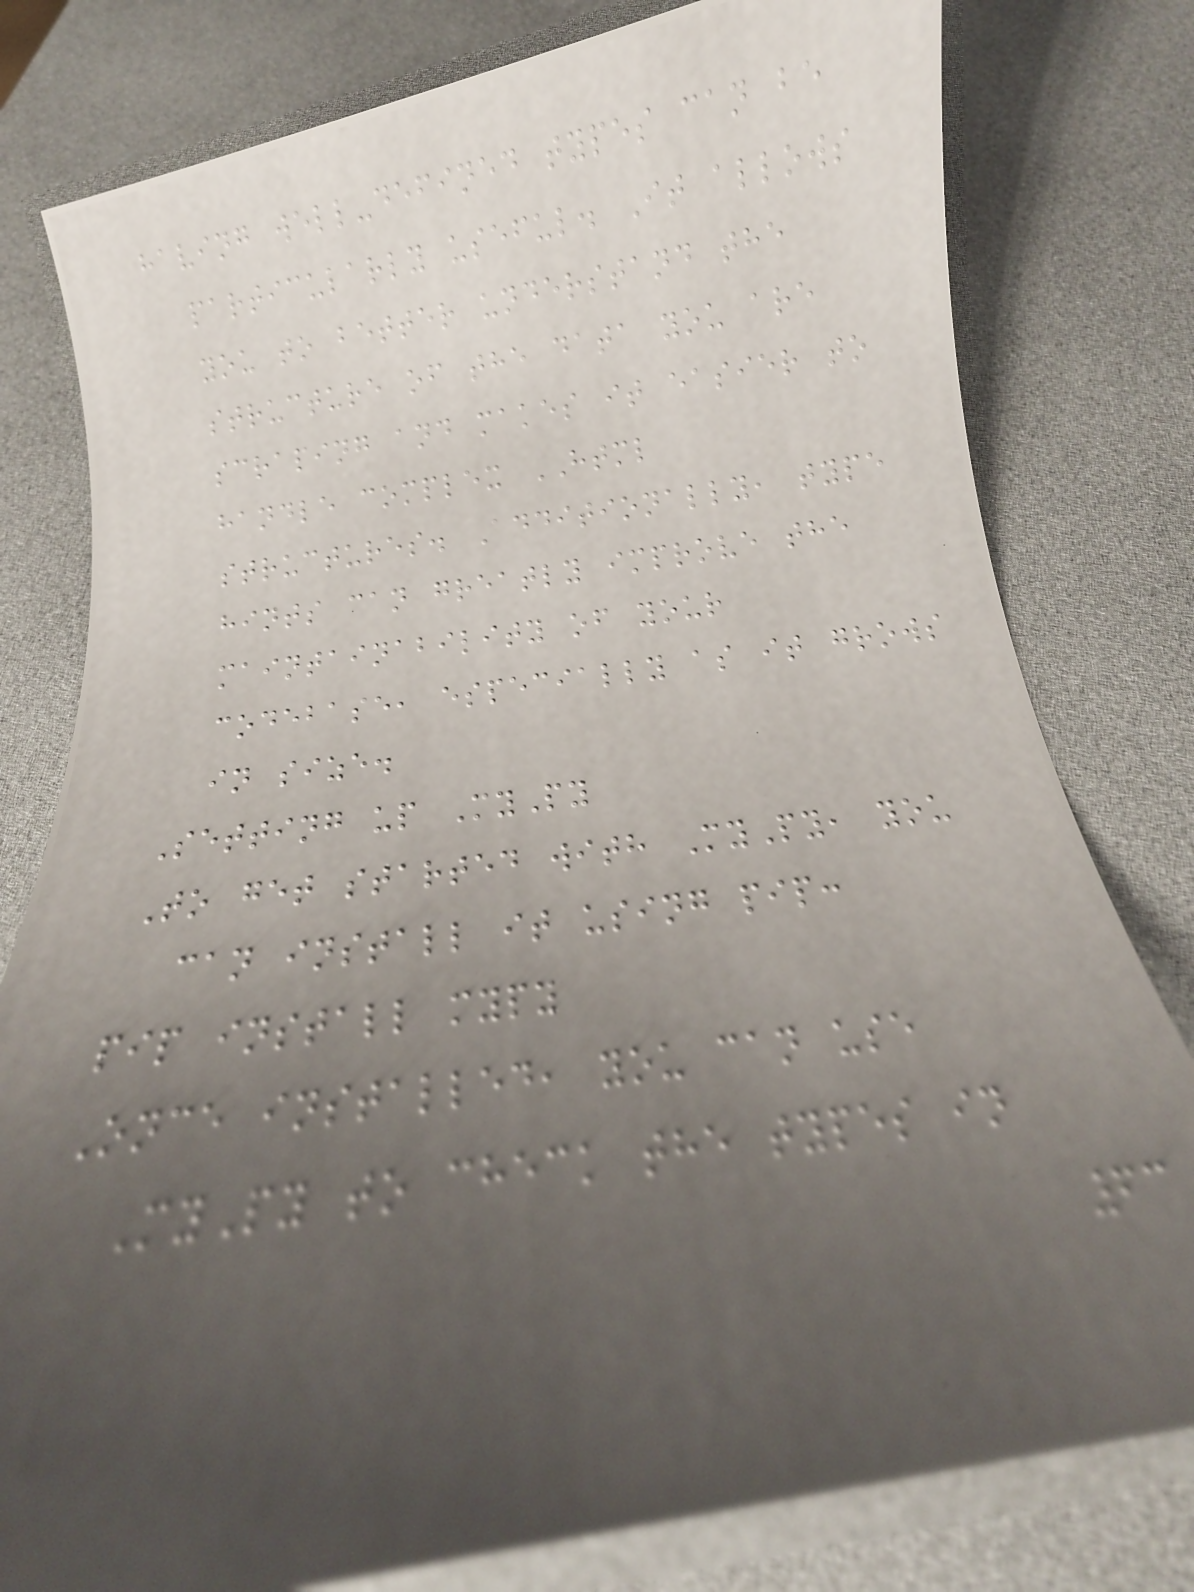having well-defined types can be
particularly useful. It allows
you to better understand the
structure of the data you are
scraping and makes it easier to
handle complex HTML
structures. Additionally, type
hints can greatly improve the
maintainability of your
codebase, especially as it grows
in size.
Setting up MyPy
To get started with MyPy, you
can install it using pip:
pip install mypy
Once installed, you can use
MyPy to check the types in
63
